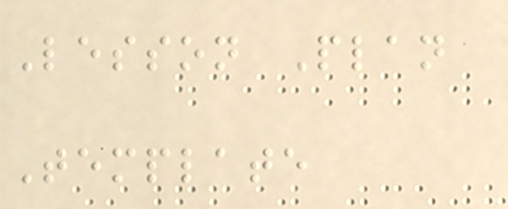Lesson Plan
Template
